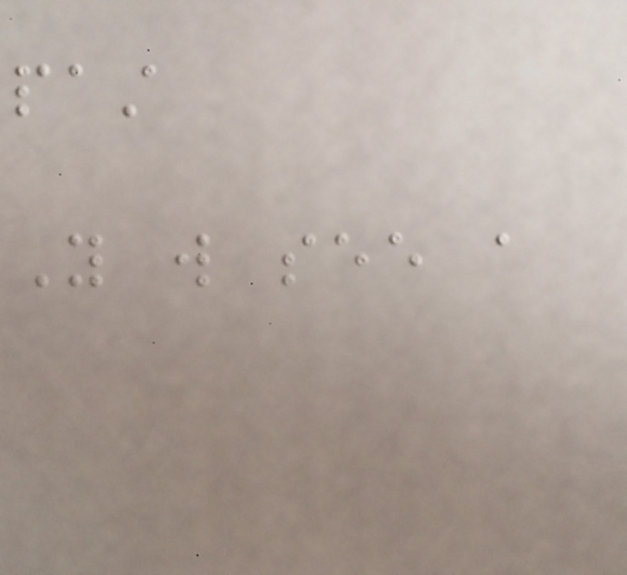past
You will see a
